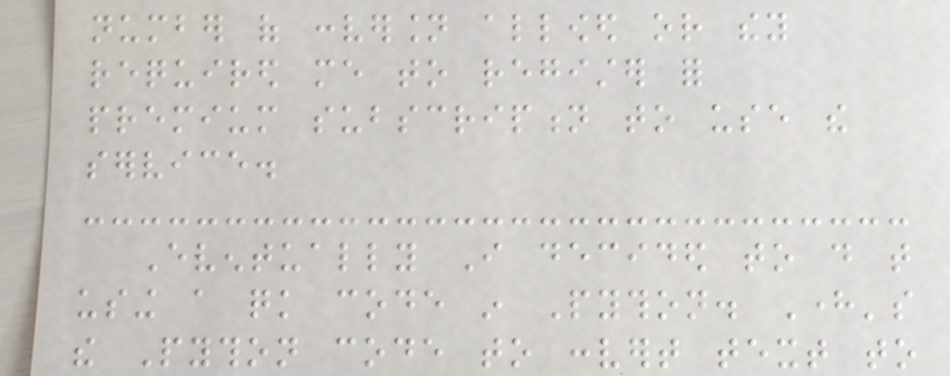number of conversion allowed or they
required me to register for
premium subscription to use the
service.
Eventually I decided to do that
using a quick code in Python. Here's
the Python code to convert text to
